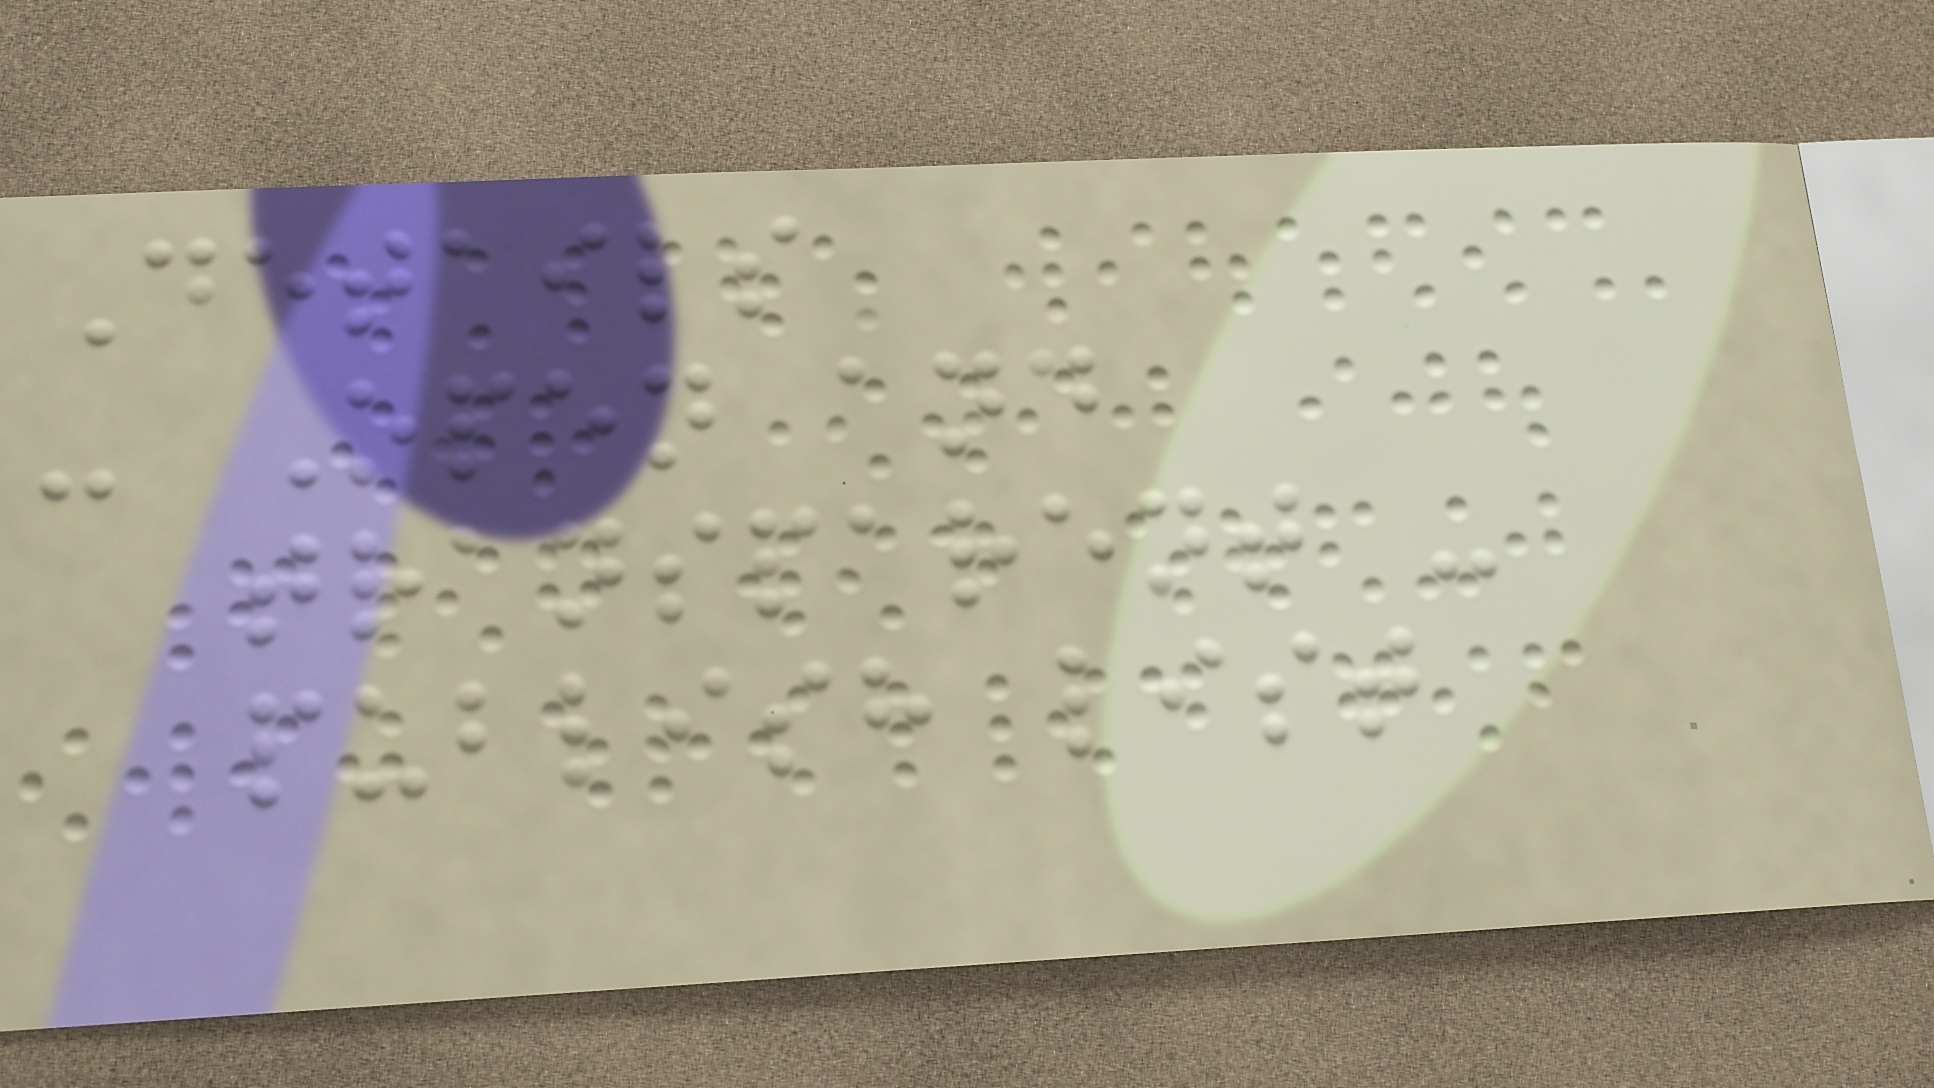Details
- Open and
transparent -
publish list
